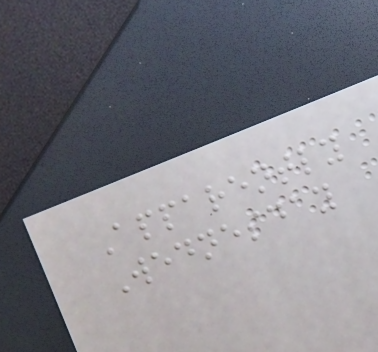Apparently
Wednesday
